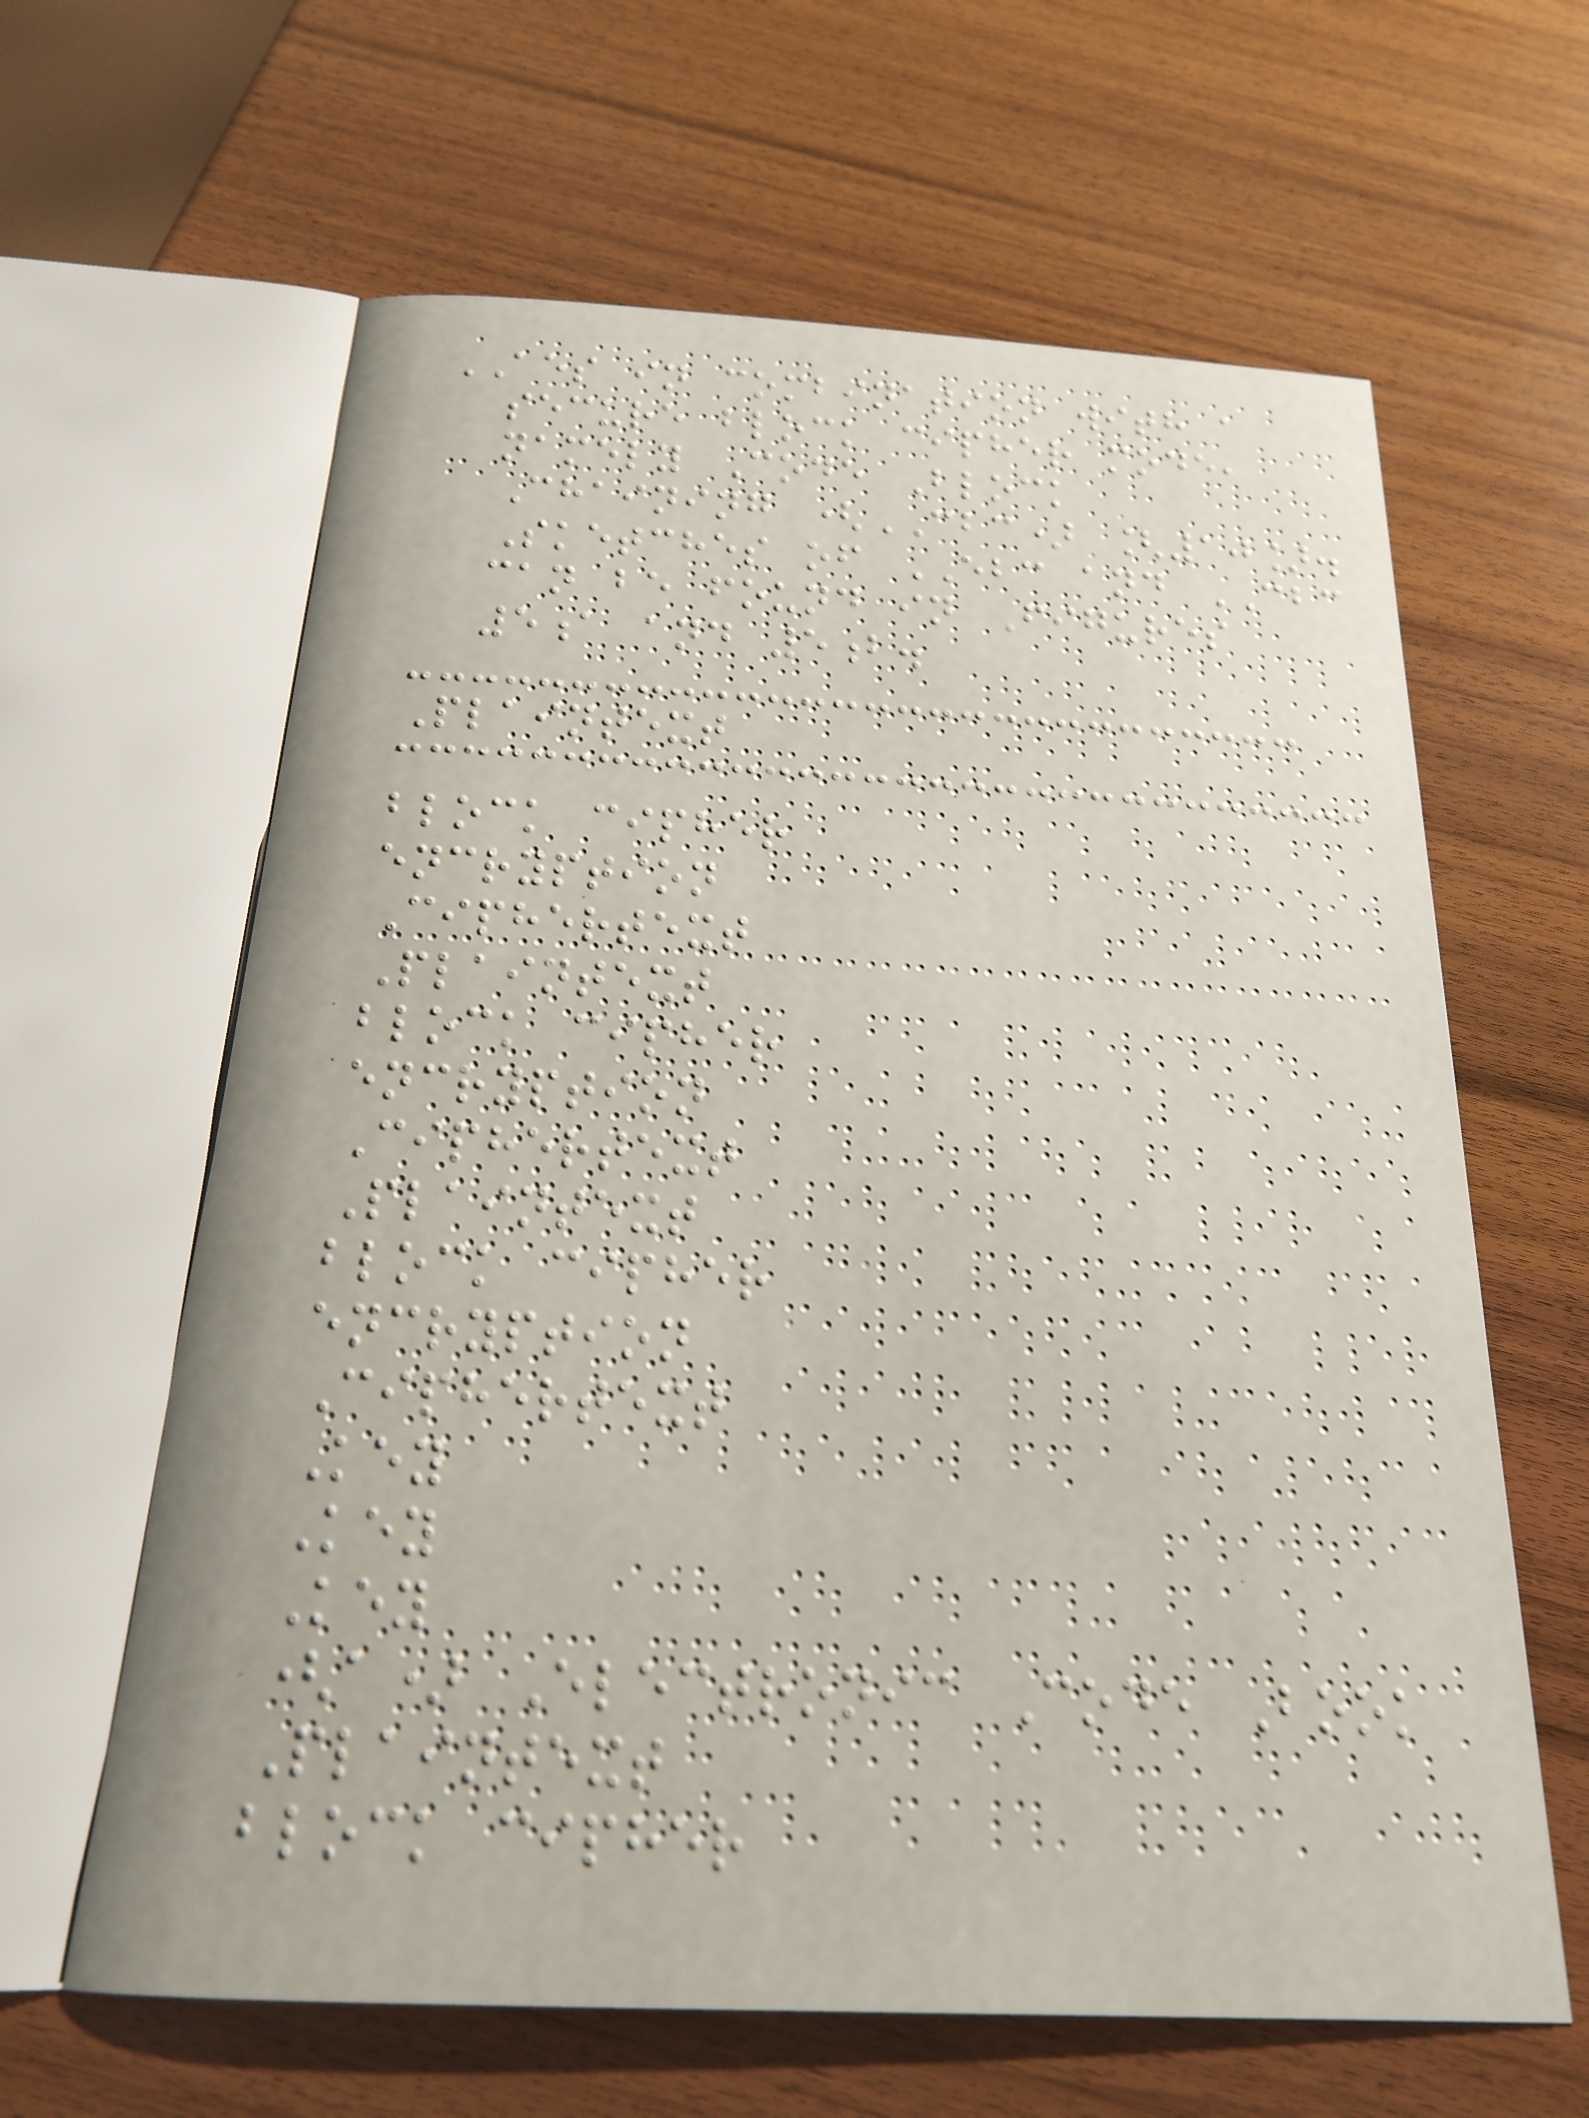AES in combination with a
secure block cipher mode,
namely Code Block
Chaining (CBC) [10].
Sketches of EBC and CBC
can be found in Figures
5a and 5b.
Plaintext
block cipher
encryption
Ciphertext
Plaintext
block cipher
encryption
Ciphertext
Plaintext
block cipher
encryption
Ciphertext
Key
Key
Key
(a) Electronic Code Book
Plaintext
block cipher
